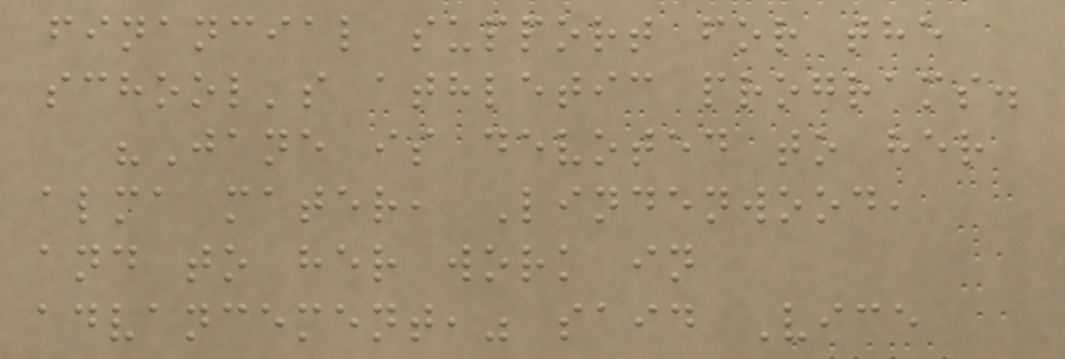financial support for the
school's athletic programs.
"Jane is devoted to her
alma mater, Lindenwood,
and to her work in
advancement," said Vice
